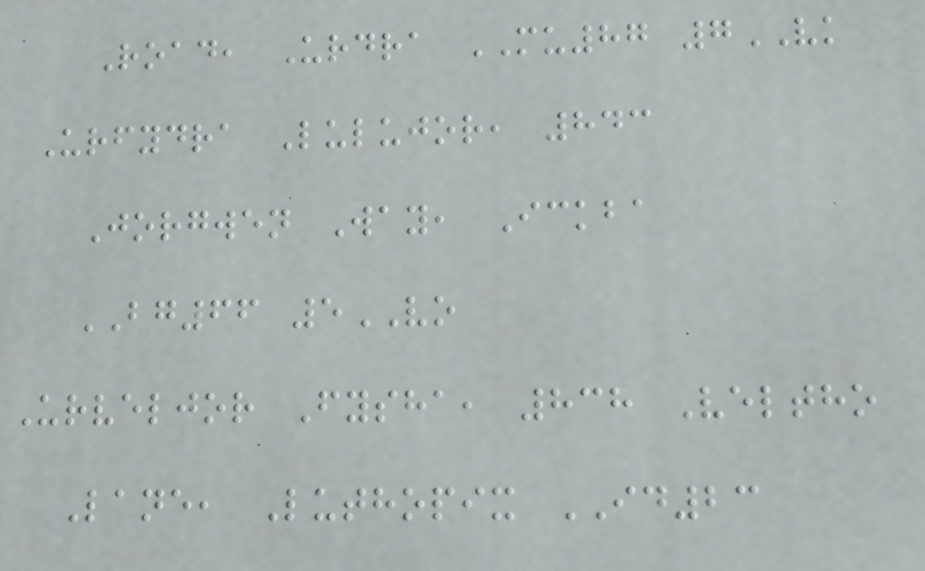Road, Urdra MU87 7VK
Urfydra Lulujor, 843
Jorgwen Way, Ickba
BG66 5VO
Urveljor Fysha, 838 Veltho
Lane, Luthopix ID23
